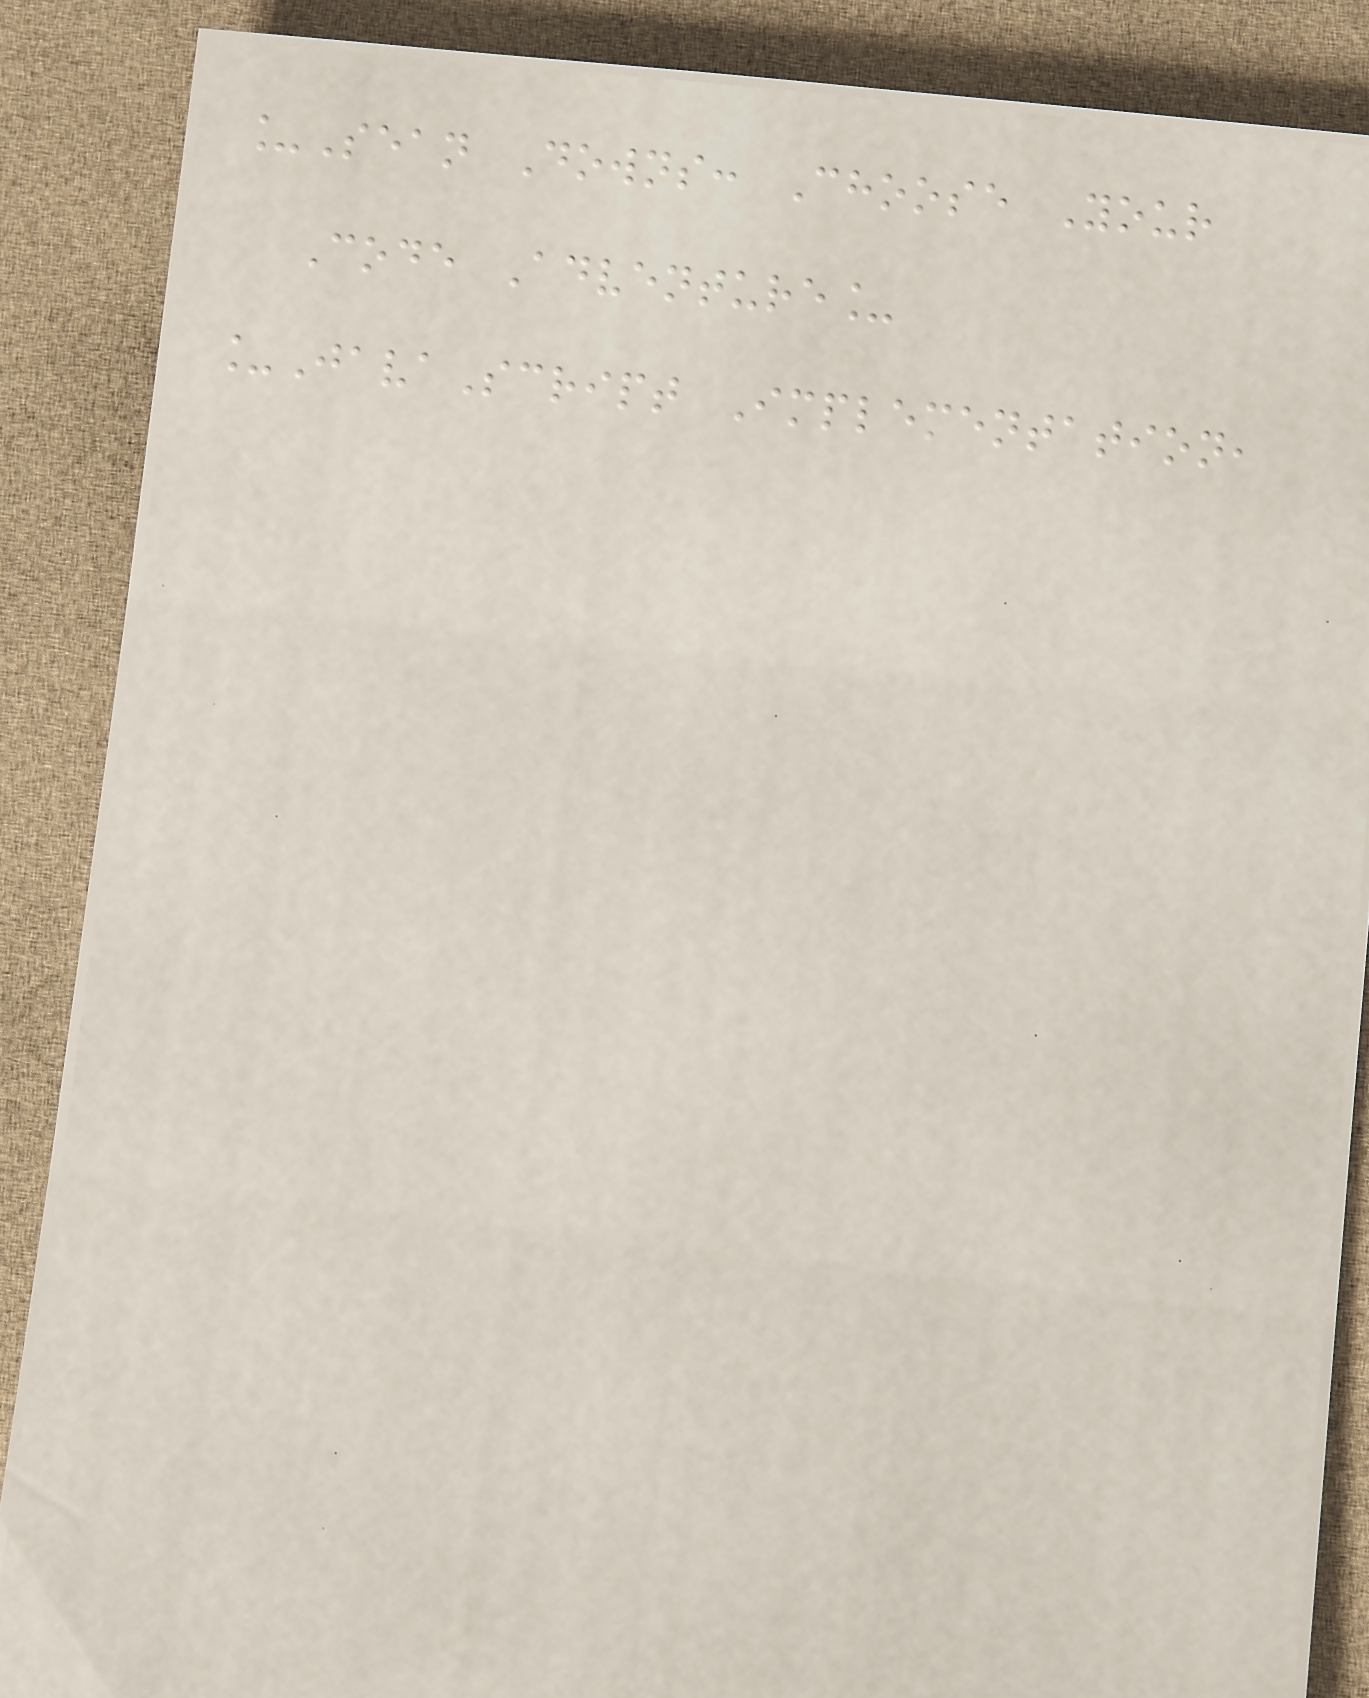_Sean Downs: Choose Your
Code Adventure_
_JavaScript Implementation,
